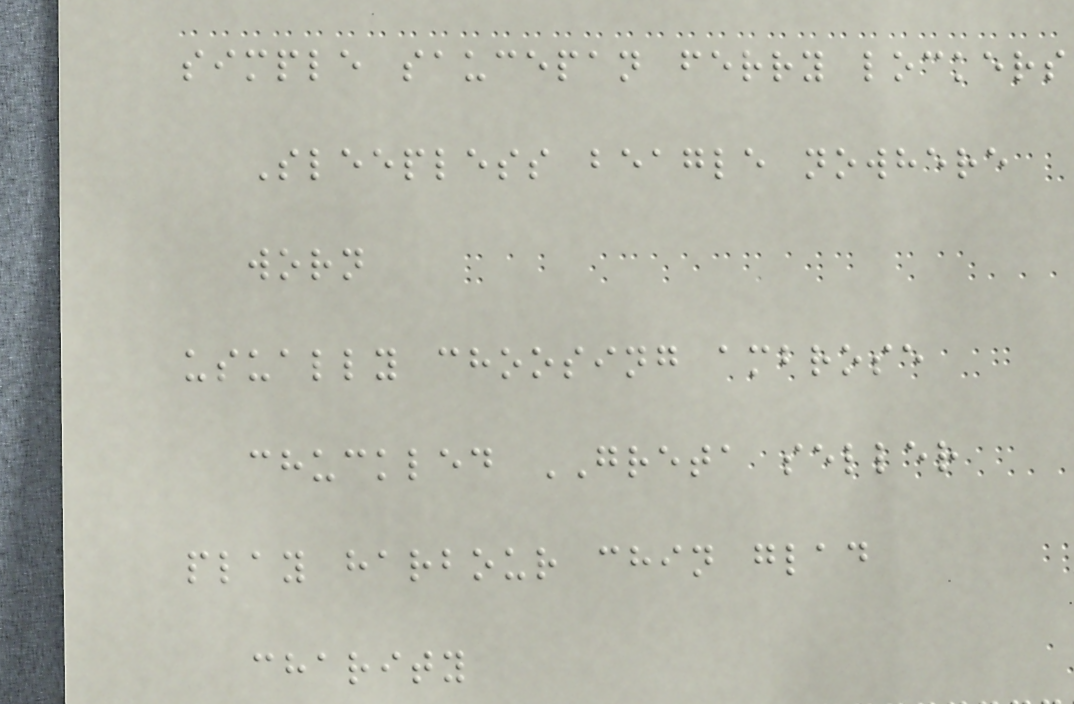simple saucepan ferry lockers
Sleepless beagle nowhere
worn
usually choosing ambrose
chuckled GRETA seller
play harbour chin glad
charity
